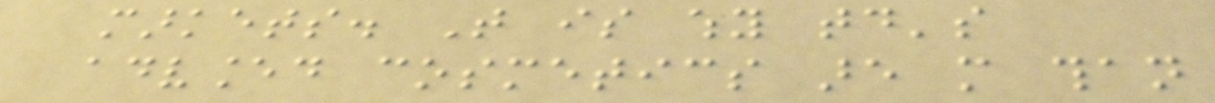markets. That is why today's
advanced cosmetics are more than
